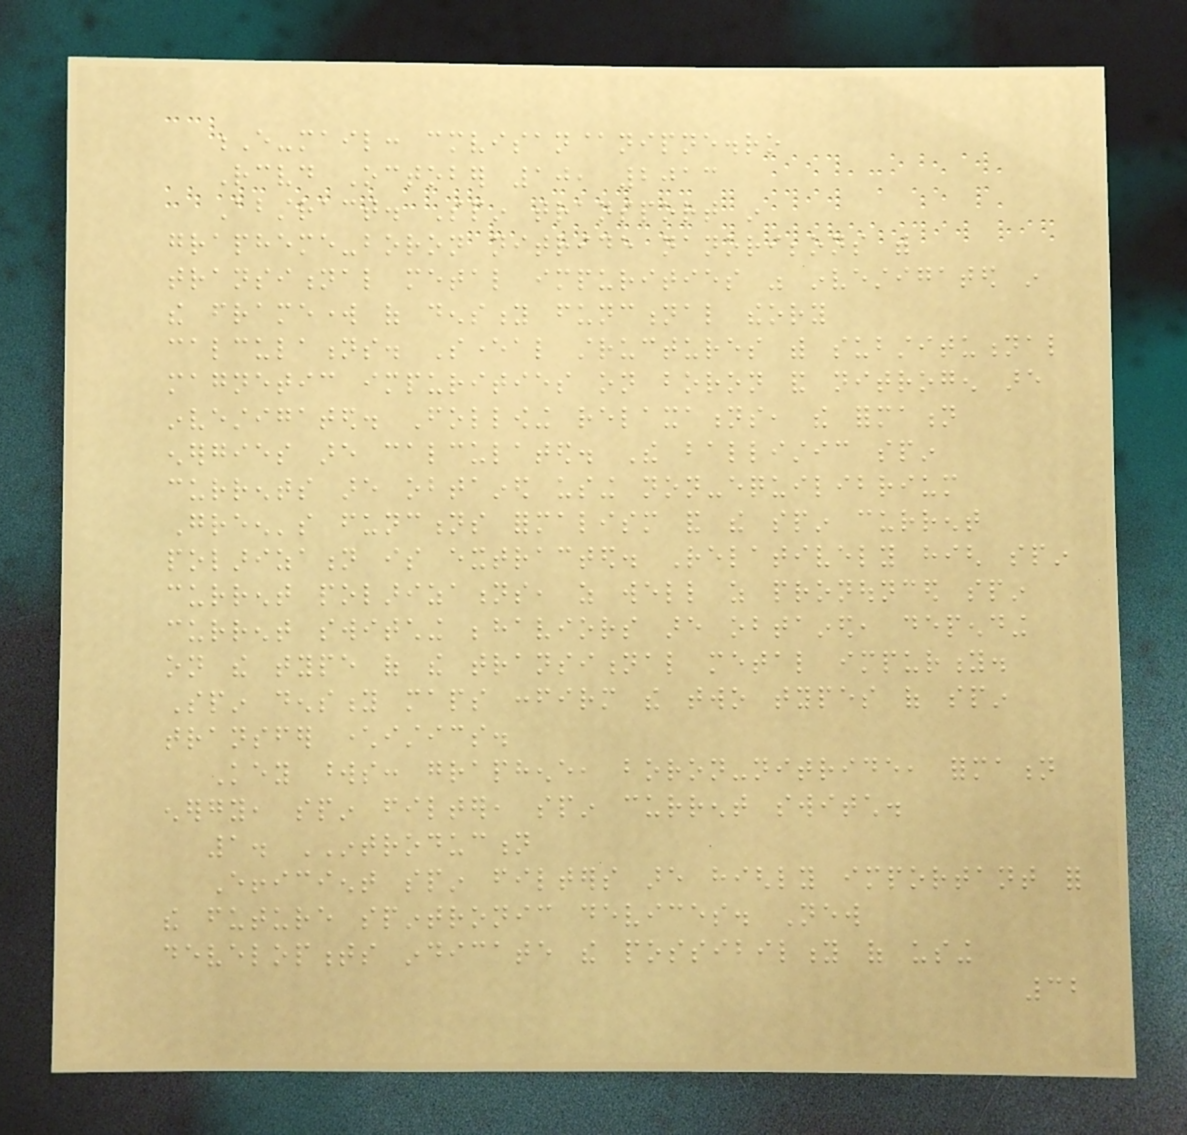E-mail: cmvisan@nipne.ro
Received October 10, 2013
Abstract. Spin transport in
grapheme-boron nitride nanoribbons with
transitional metal impurities was investigated in
the framework of density functional theory
calculations. Several structures with substitutional
magnetic impurities on boron and nitrogen are
investigated. Following relaxations, the formation
energies are calculated. The ballistic spin
currents are obtained using non-equilibrium
Green's functions formalism and the spin current
polarization is extracted. Relatively high spin
current polarizations, as well as pronounced spin
current switching behaviors are obtained, depending
on the type of the transitional metal impurity.
Spin density maps confirm the two types of spin
transfer characteristics.
Key words: graphene, boron-nitride, formation
energy, spin filter, spin current switch.
1. INTRODUCTION
Efficient spin filters are highly important for
the future spintronic devices. New
developments indicate the possibility of using
32
